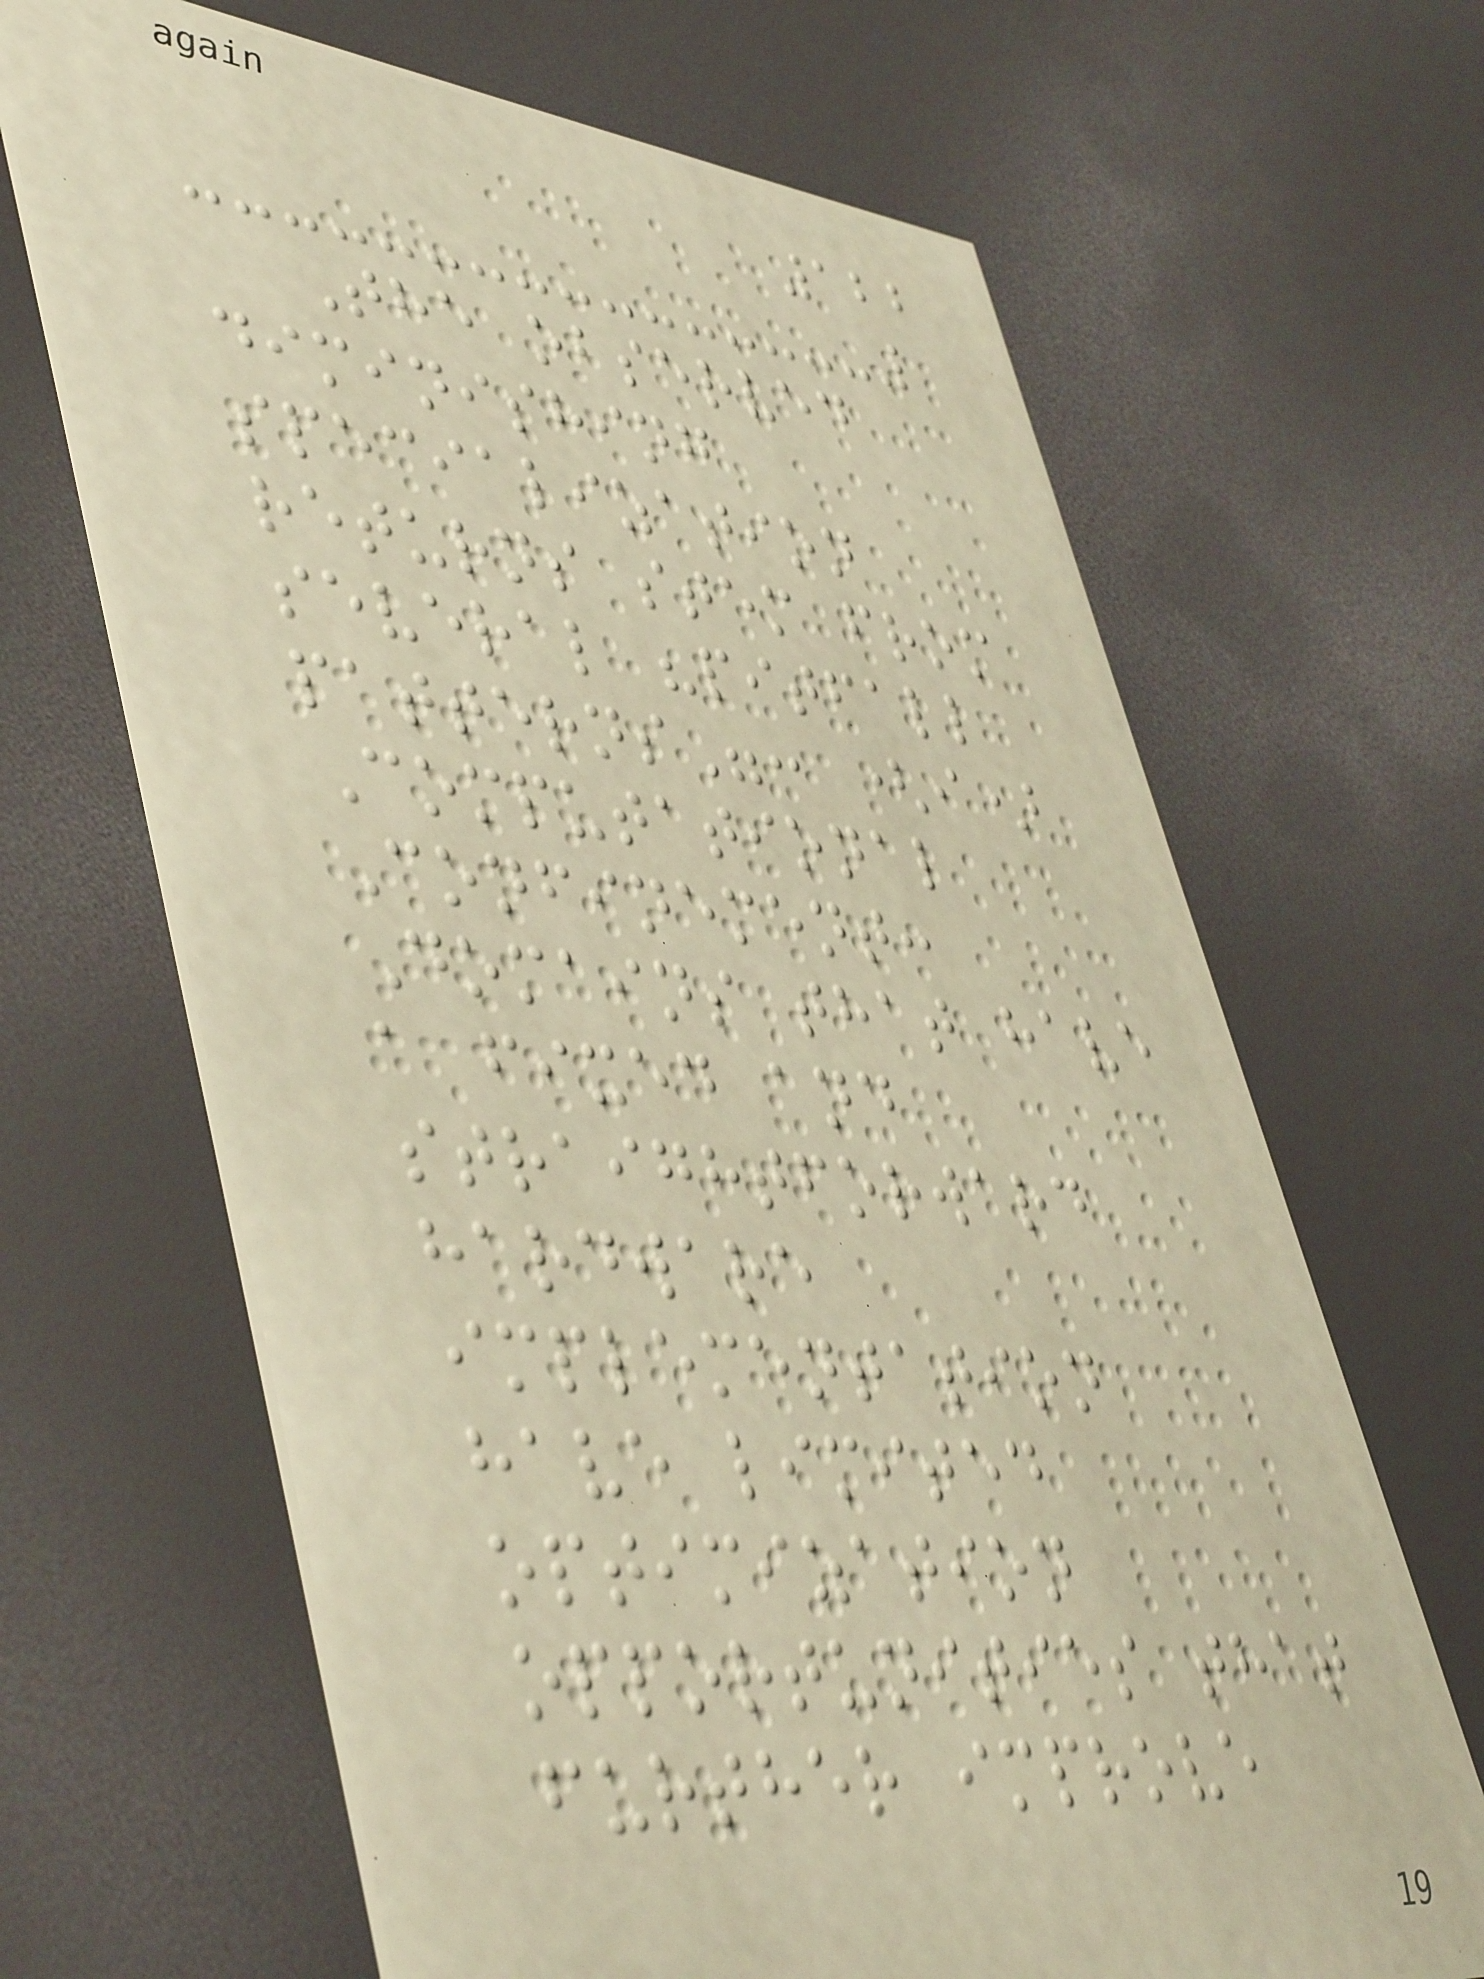122
The observed
diminishing
specialization
returns stem from
several "pitfall
patterns": (i)
Computational
Confinement:
Domains that have
a fixed and
straightforward
hardware
implementation
have limited
optimization
opportunities that
further improve
